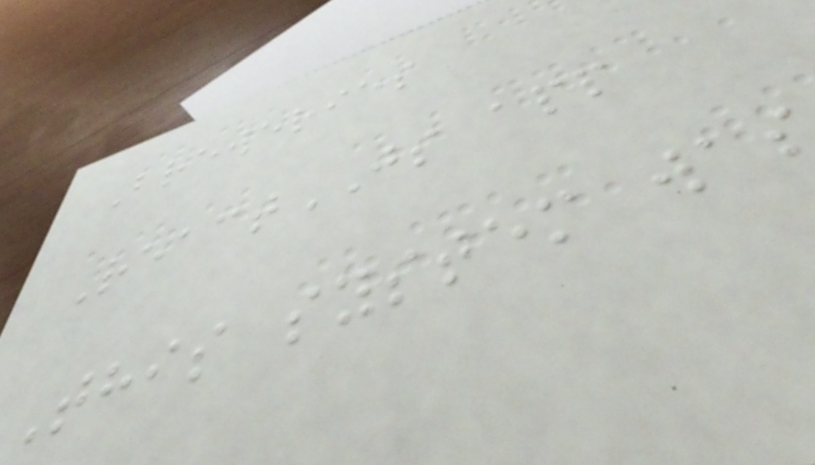Breweries
ReactJS app
This system was
